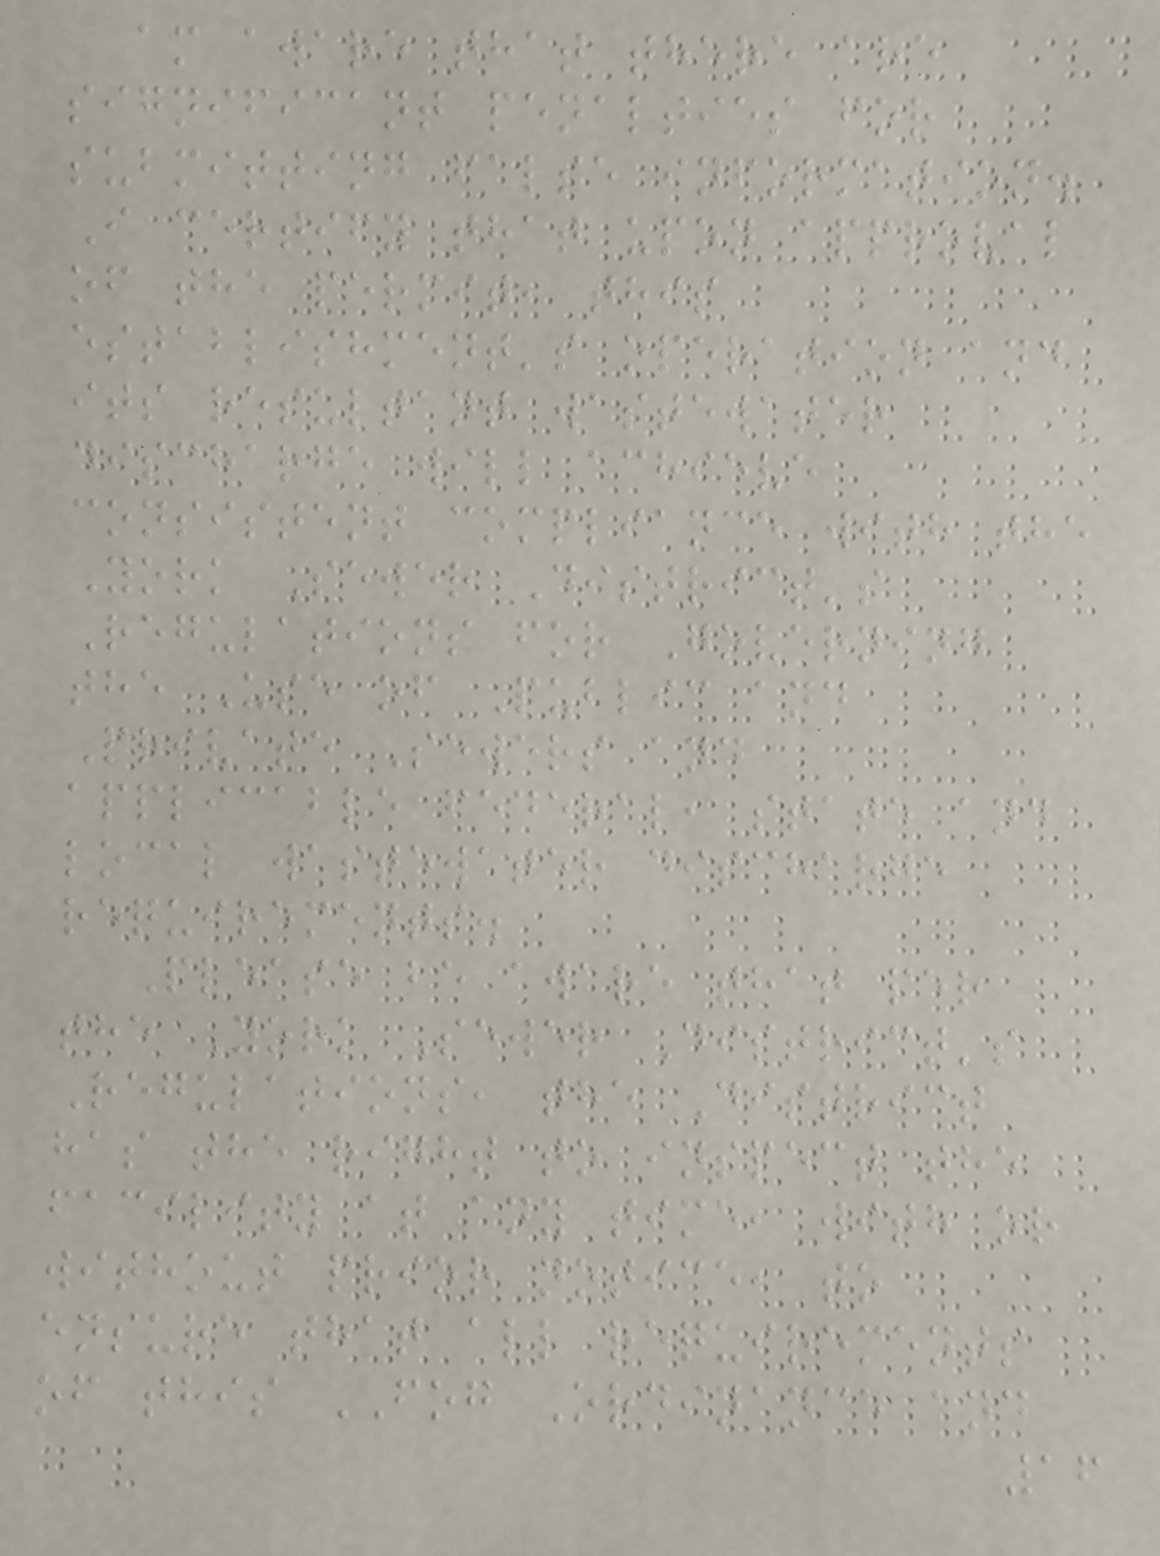am aware that there are
significant penalties for
submitting false information.
I certify that upon approval
of the permit, this
establishment's operation and
its resultant wastewater
discharge will achieve
consistent compliance with the
York Sewer District's
Regulations for Governing
the Use of Public and
Private Sewers and
applicable federal, state and
local wastewater discharge
requirements.
Please be aware that per
the York Sewer District's
Regulations, the District
has the right to inspect the
facility at any time, with or
without prior notice, to
ensure that all requirements
of this FOG Ordinance and
16
